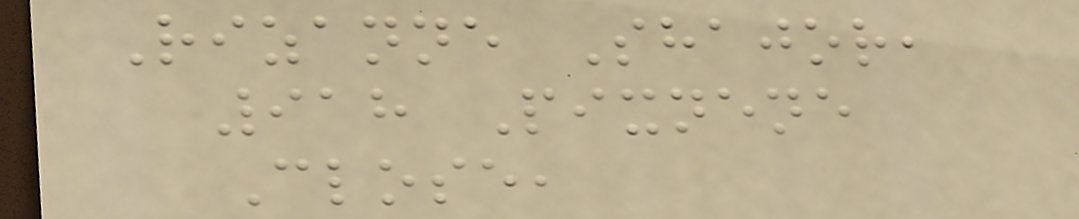Rizanne Shajor,
918 Pixnene
Close,
